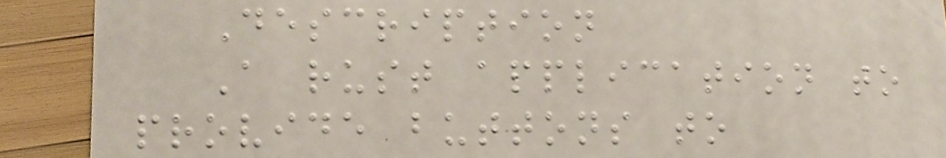Description
A rust application to
provide buttons to
